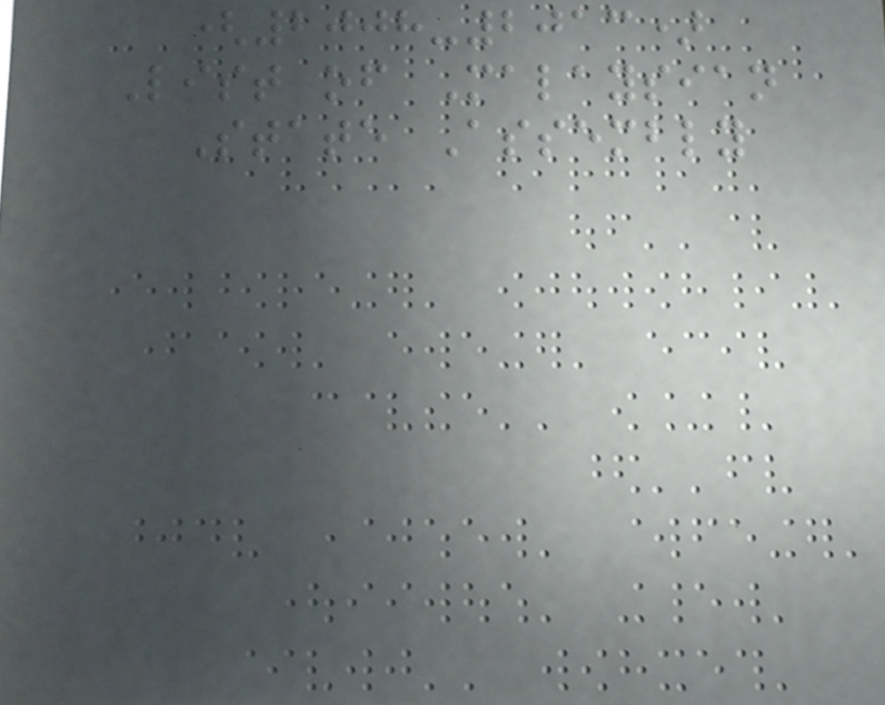(2008-2013)
List of Malaysian
State Assembly
